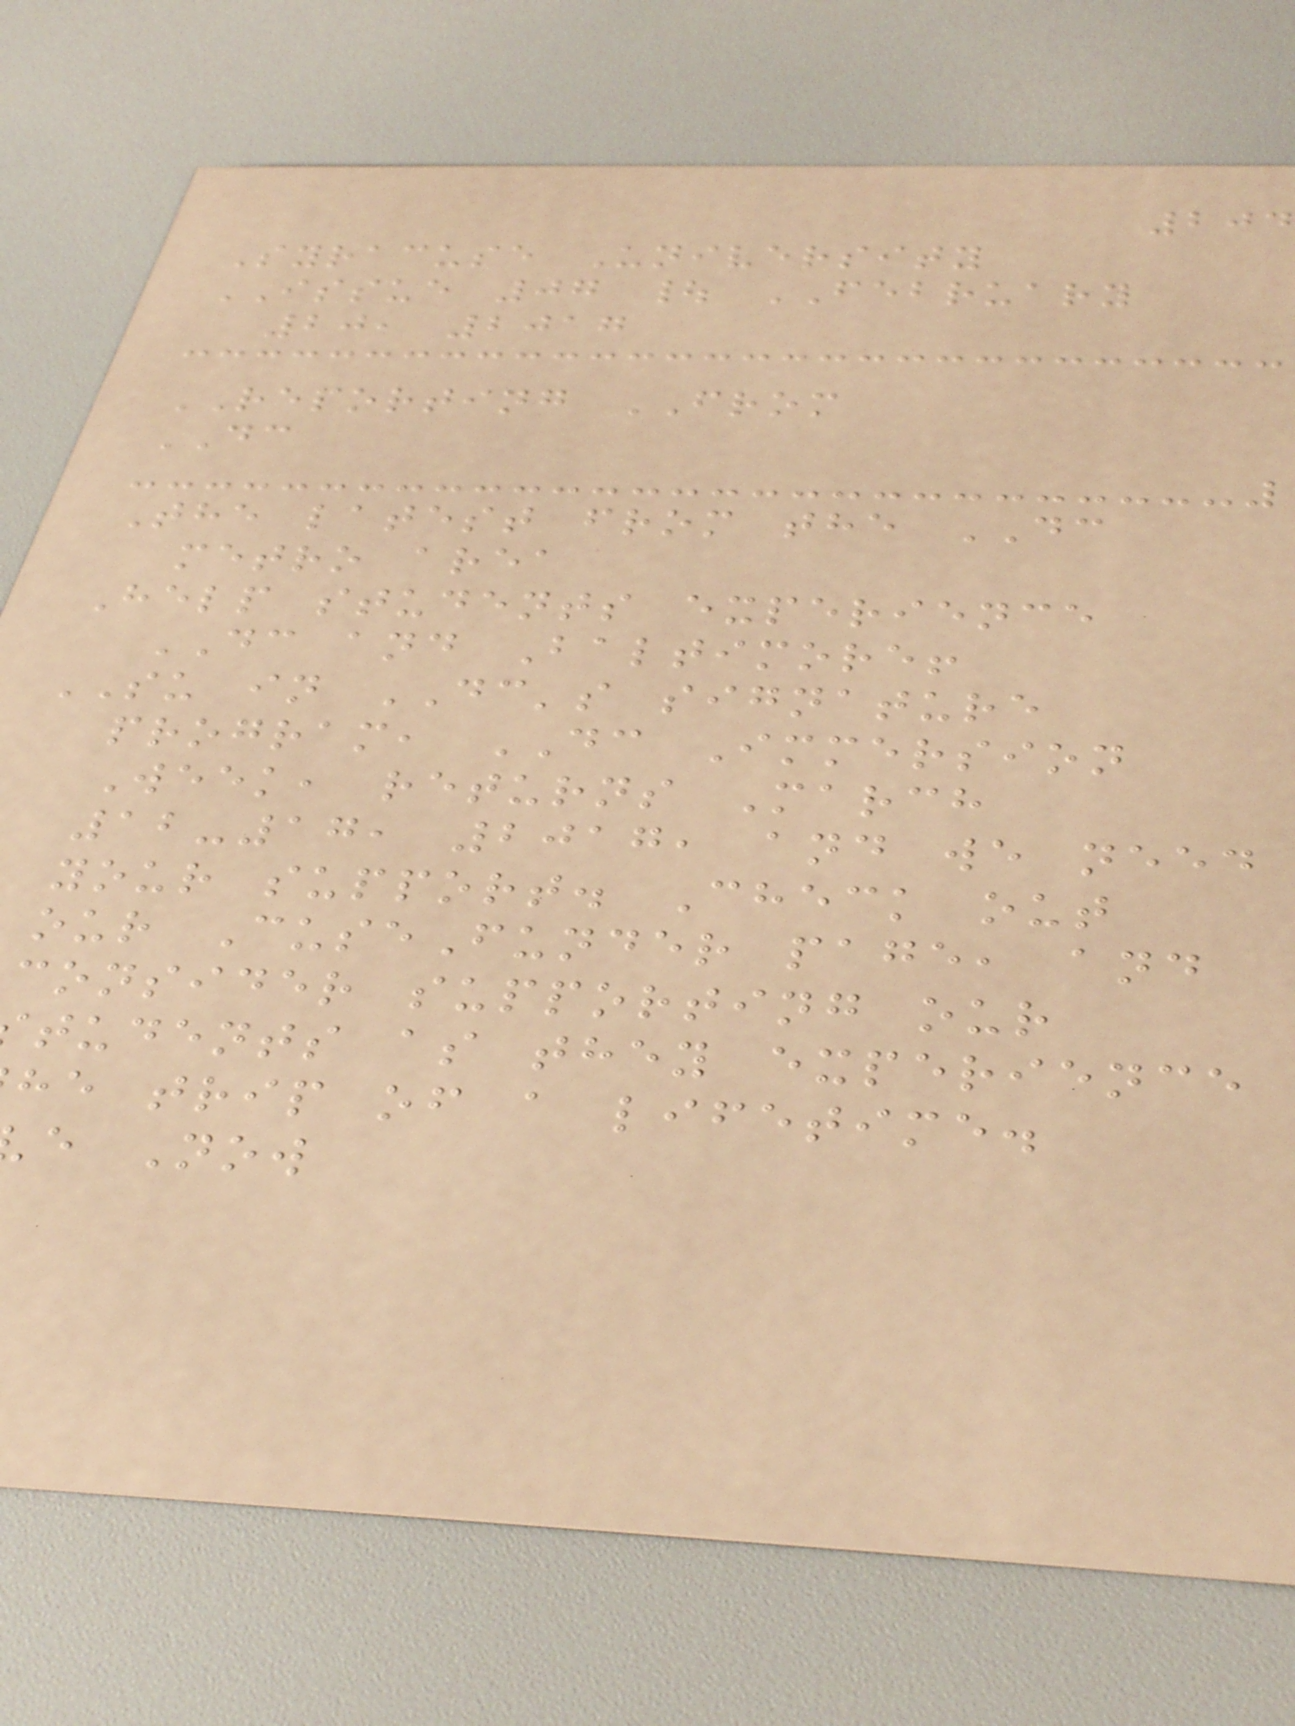204
Syracuse University
ISSUE 07 | FEBRUARY
20, 2017
REPORTING FROM
DC
The latest from the DC
metro area
Help students experience
DC and Baltimore!
SU in DC's signature
program, DC Immersion
Week, returns March
12-17, 2017, and we need
your support. Check out
our CuseFunder page, and
consider supporting our
tudents as they experience
he trip of a lifetime.
e Now
